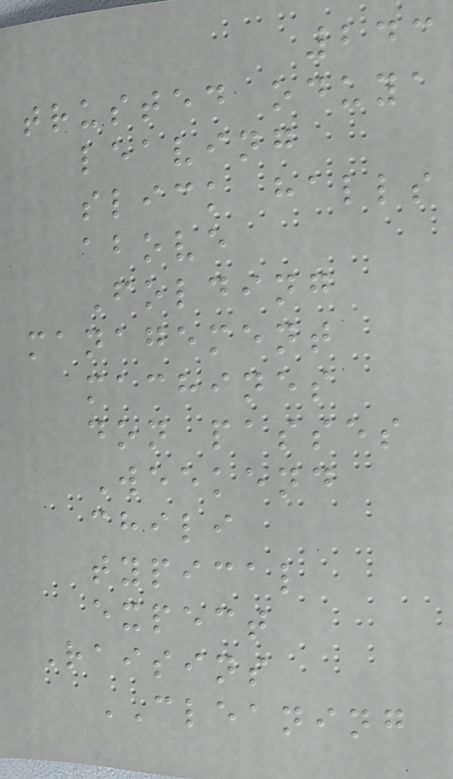243
trusted oduya
leaving
slick halls
above
Folding
management
machines
don passes
Weekend
chili
typical
expect
Raisins
CLEANING
